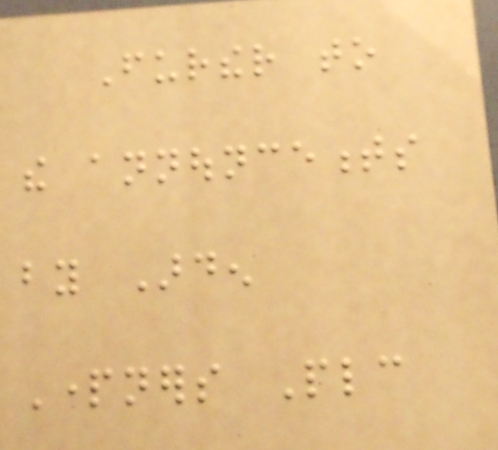Further to
the announcements
by Arden
Partners Plc
